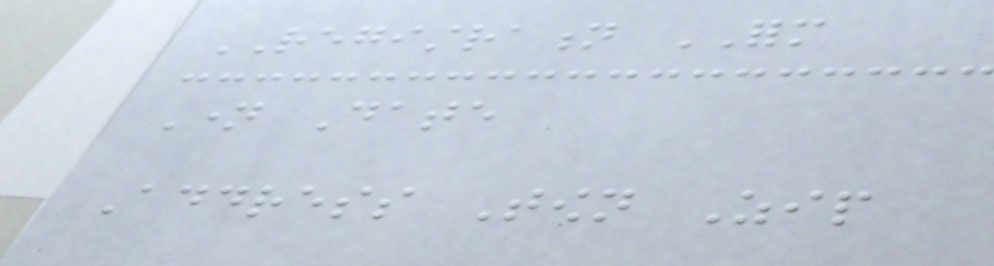REGISTRATION FORM
Name Date
Address Town Zip
